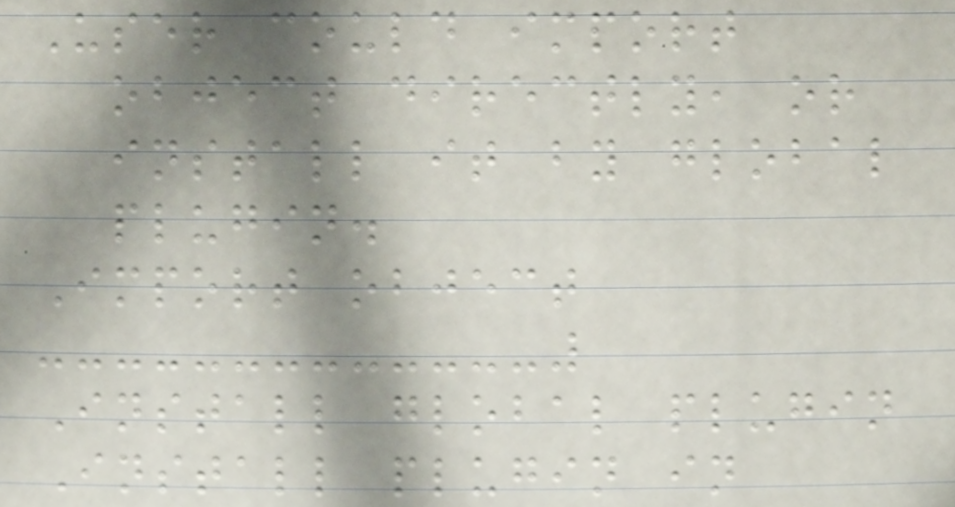User could import
object directly, or
install it by global
plugin.
Import object
Install global plugin
Install plugin in
